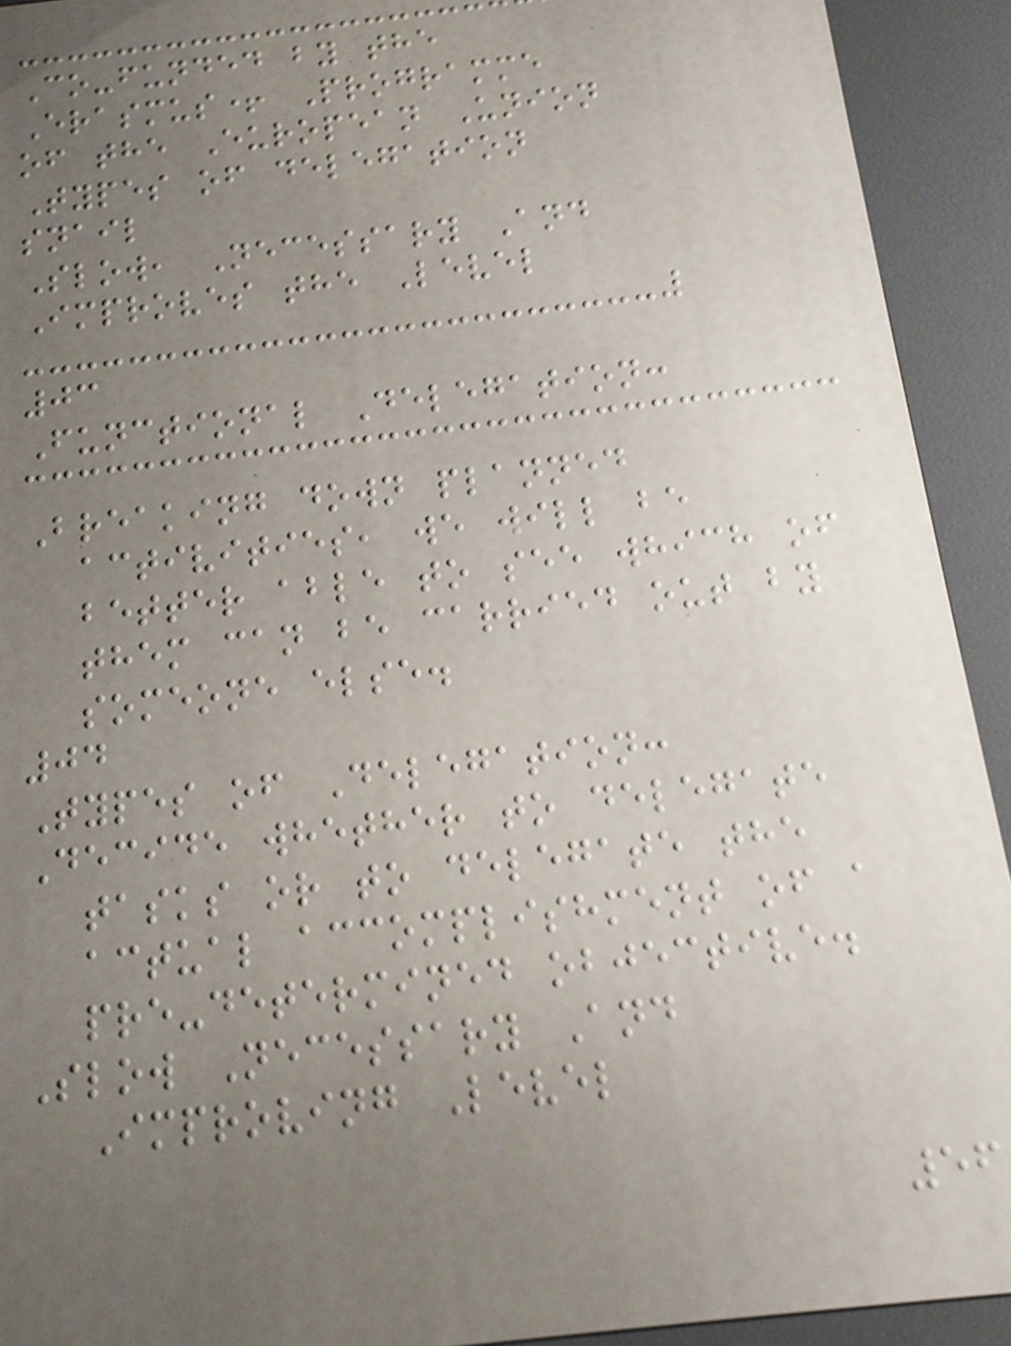Co-funded by the
Erasmus+ Programme
of the European Union
Types of delegation
snail
Slow, Necessary And
Improves the Level
03
Functional Delegation:
Breaking down planned
activities, we will be
better able to see which of
them can be carried out by
someone else.
04
Types of Delegation:
Decide whether to delegate
tasks or to delegate the
actual accomplishment of a
pre-determined objective.
Slow Necessary And
Improving Level
56
